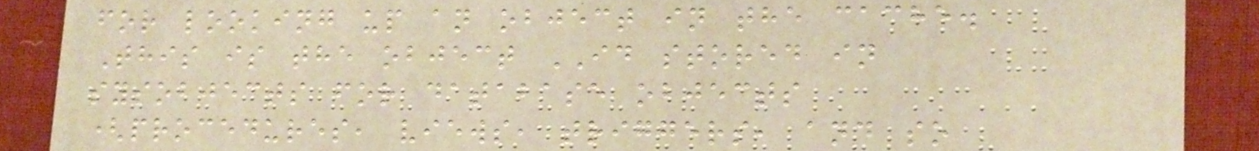for looking up an object in the cache.
This is the object ID stored in
sysobjects for database objects
(procedures, views, triggers, and so
